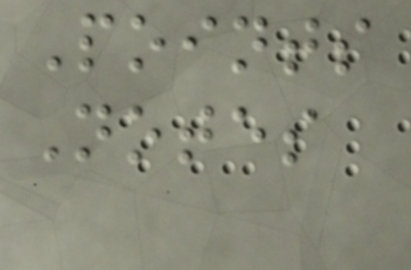Points
Notes
